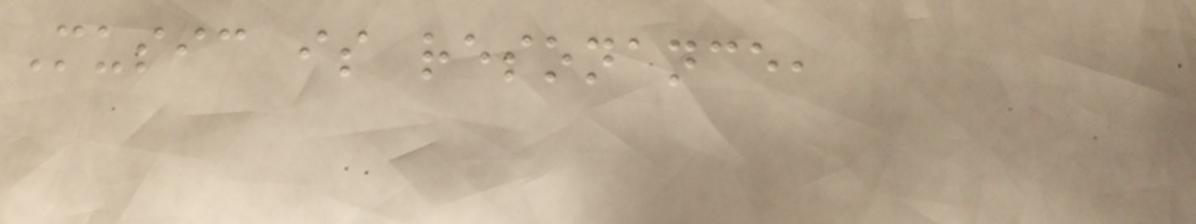Music is resonance,
